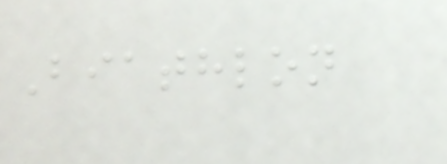Biathlon
